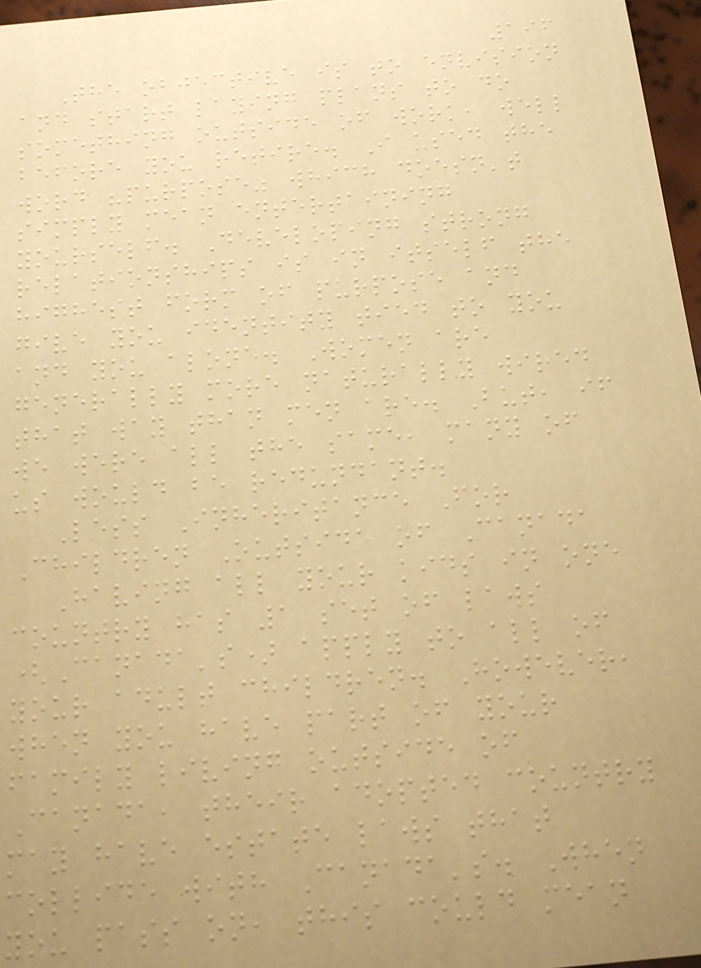196
The objective is to envision
and start laying plans to do
something outside of work, well
before you retire. I used the
word "purpose" which doesn't
simply mean entertaining
yourself. Developing strong
relationships is in itself the
highest form of purpose and
give you identity tied to you
and you alone. Women are
generally more naturally wired
that way than men are. But, if
we were all the same, many of
us would be redundant.
Less Inheritance For
Children Outside of Canada
Having all your kids in one
country has 1 set of laws
(Canada's) apply to all of
your adult children. However,
when you have part of your
family living outside of
Canada, their adopted country
may have estate laws that
collide with Canada's. When
you pass on, this could mean
